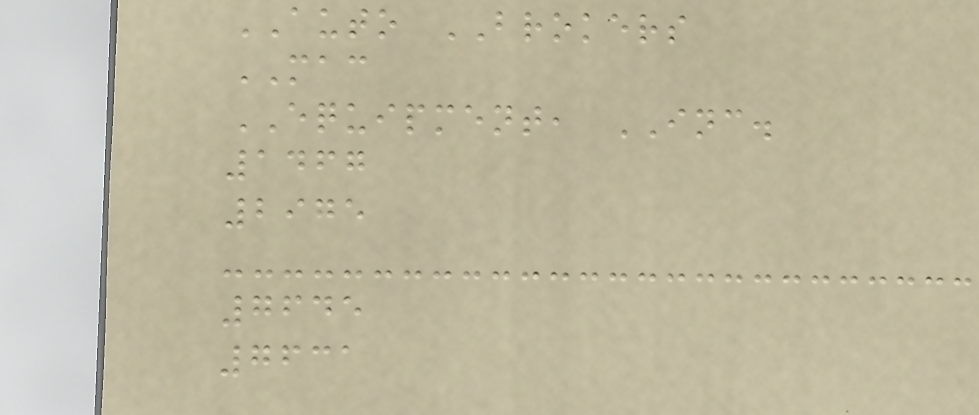AUTO BROKERS
MAC
EQUIPMENT, INC.
1467
2975
7645
7631
